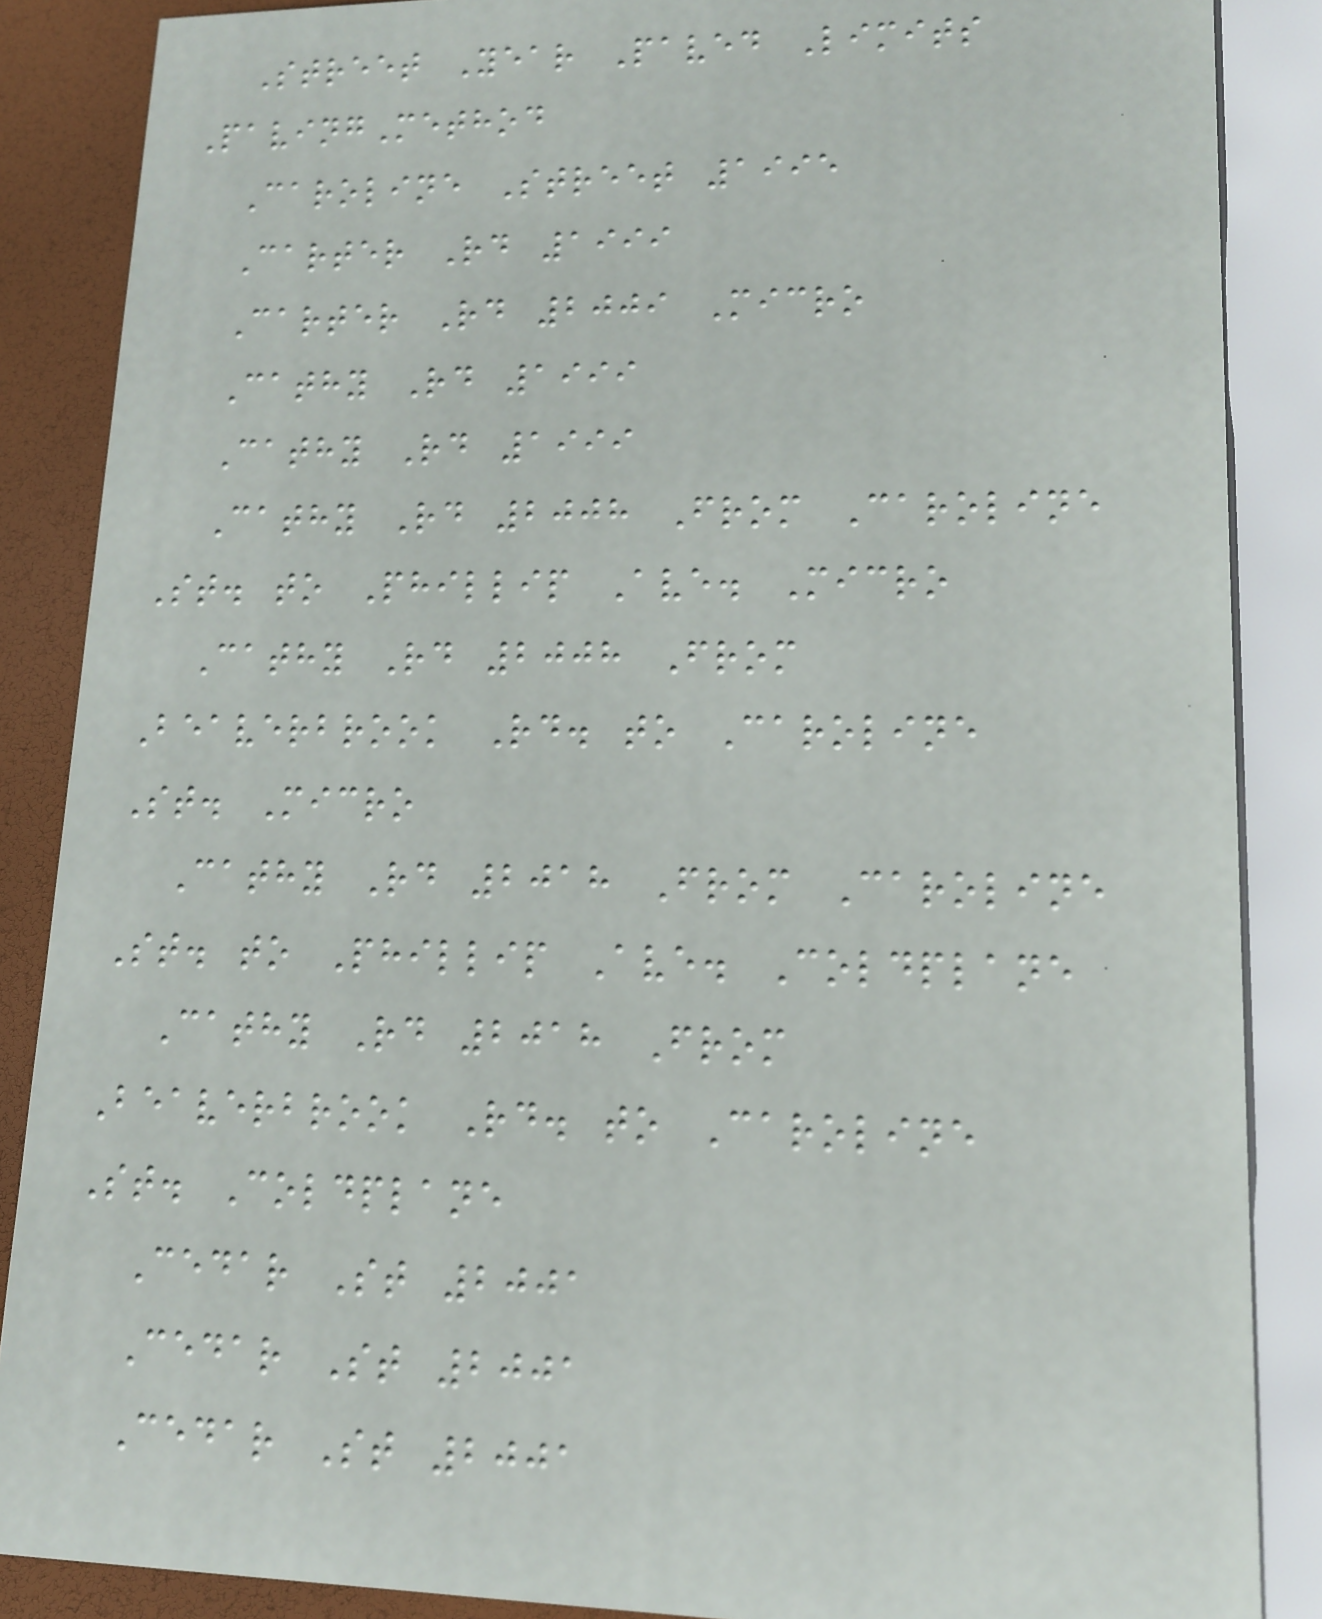Street Year Paved Limits
PavingMethod
Caroline Street 1995
Carter Rd 1999
Carter Rd 2009 Micro
Cathy Rd 1999
Cathy Rd 1999
Cathy Rd 2008 From Caroline
St. to Phillip Ave. Micro
Cathy Rd 2008 From
Beaverbrook Rd. to Caroline
St. Micro
Cathy Rd 2018 From Caroline
St. to Phillip Ave. Coldplane
Cathy Rd 2018 From
Beaverbrook Rd. to Caroline
St. Coldplane
Cedar St 2001
Cedar St 2001
Cedar St 2001
